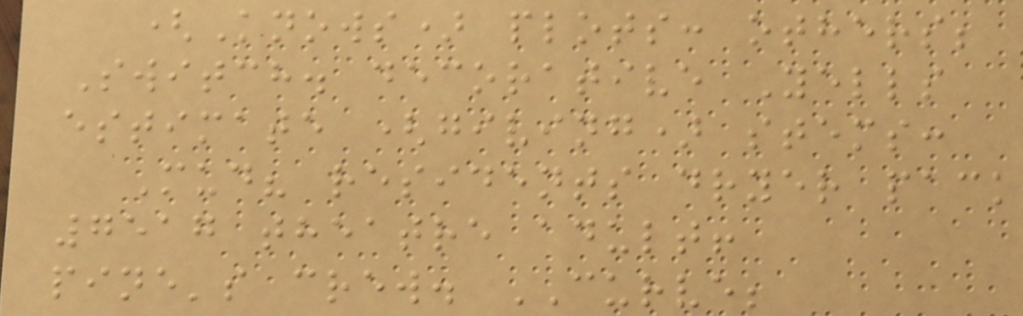(Knows) plots: others;
Switch. decorative Yells
estimate (giving) stems:
Mud? residents dryer pack
7517 theatre adult!
pine's crew. CURVE;
